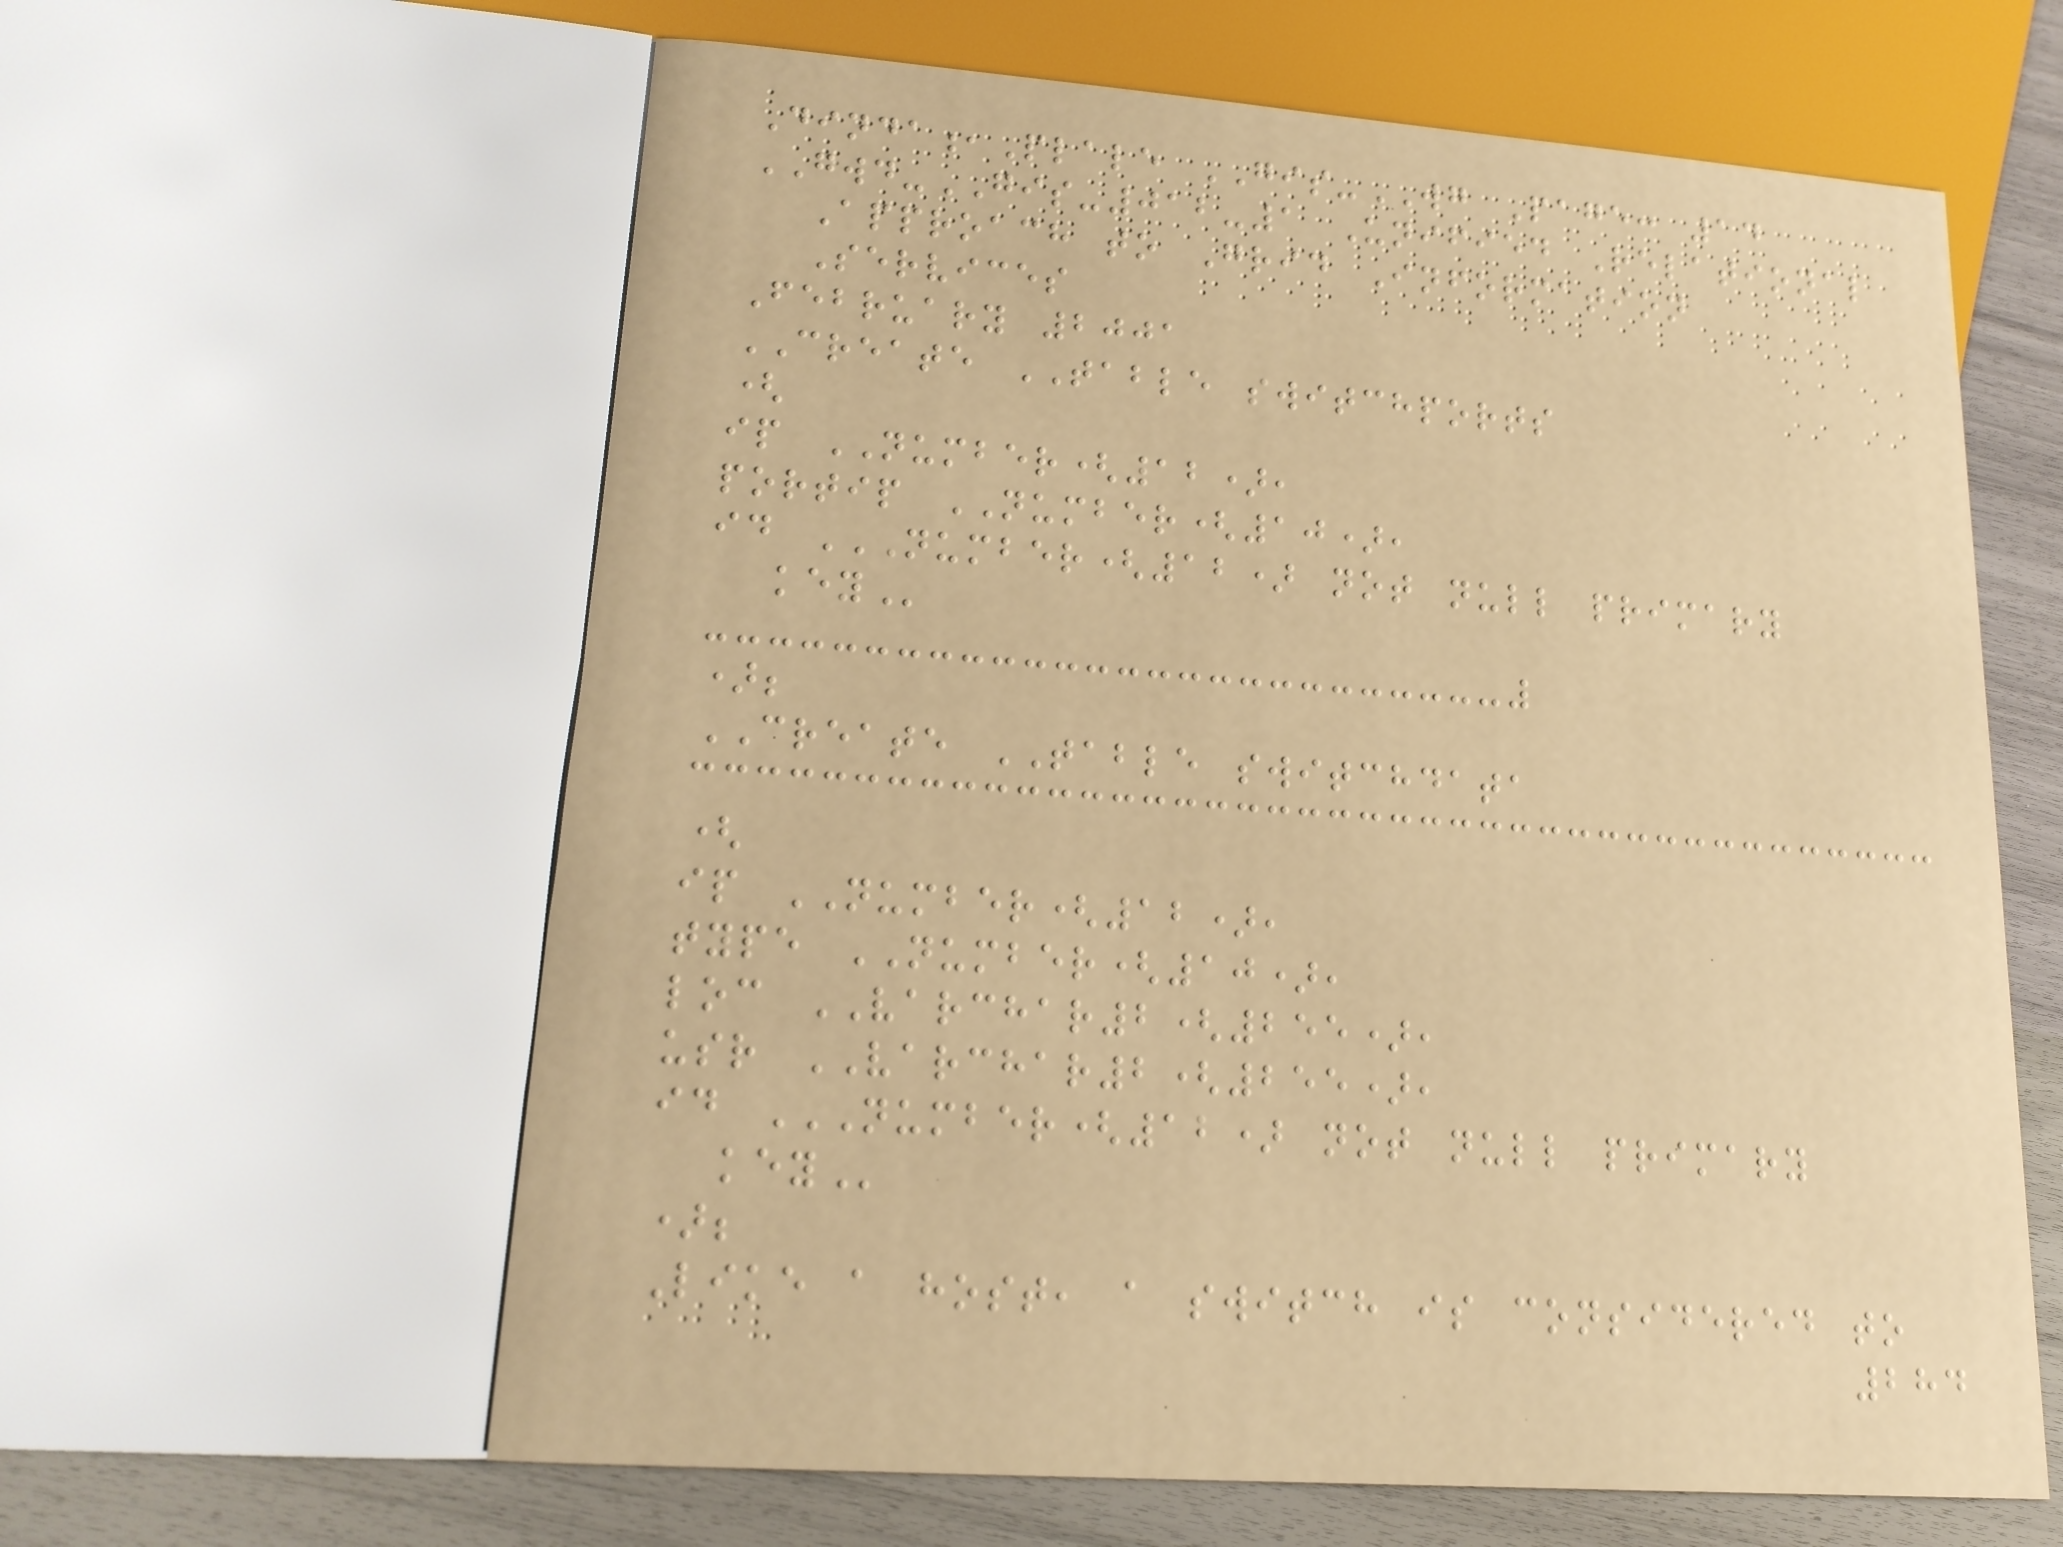Dinda,Plale GIS-WG Page: 14
GWD-GIS-012-1 Unified Relational
Approach to Grid Information
Services
February 2001
CREATE TABLE switchports
(
ip NUMBER(12),
portip NUMBER(10),
id NUMBER(12) NOT NULL PRIMARY
KEY
);
CREATE TABLE switchdata
(
ip NUMBER(12),
type NUMBER(10),
loc VARCHAR2(255),
usr VARCHAR2(255),
id NUMBER(12) NOT NULL PRIMARY
KEY
);
Like a host, a switch is considered to
284
